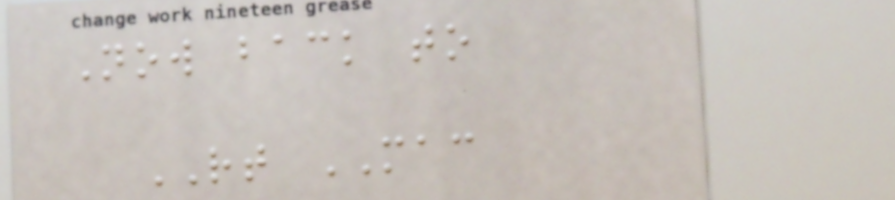Now back to
RT MAC
